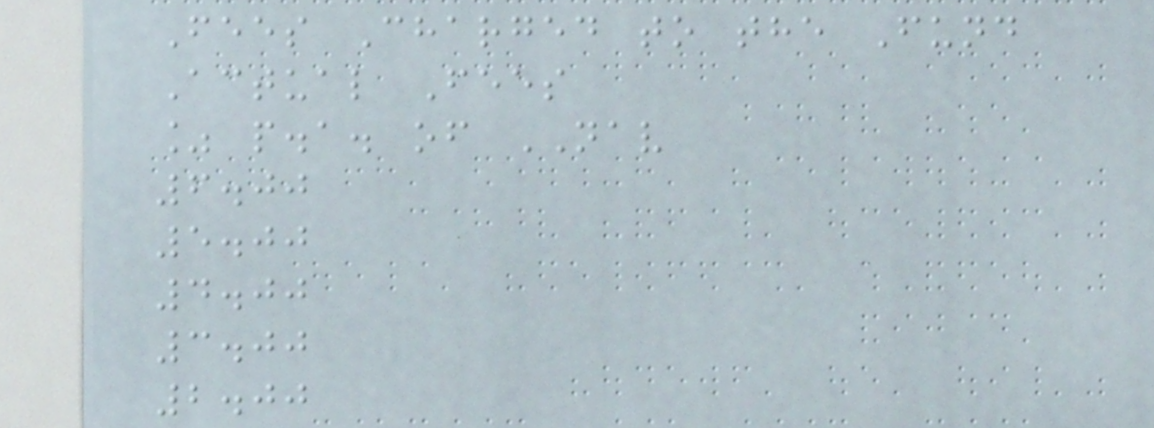Fees Charged to the Fund
Actual Fees
% p.a. of NAV
6.00
5.00
4.00
3.00
2.00
